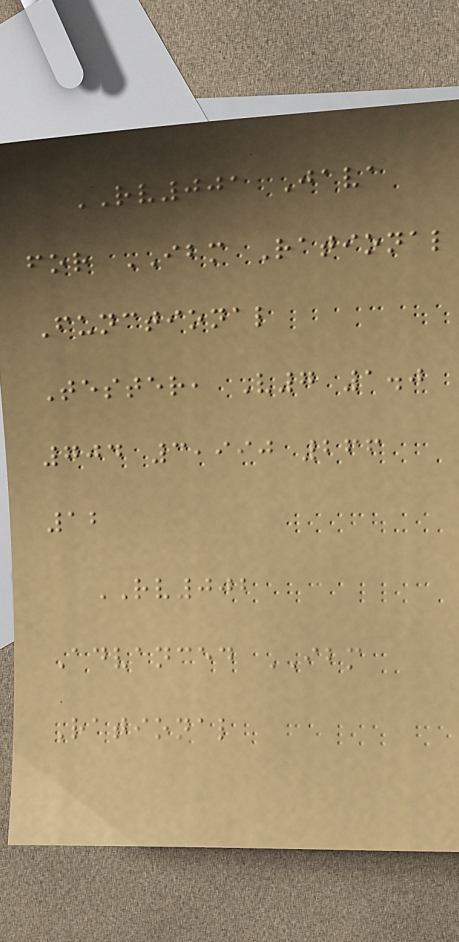RV001 Java
for IBM Rational
Functional
Tester, V7 1.0
704 3,990 266
12
RV002
Advanced IBM
Rational
